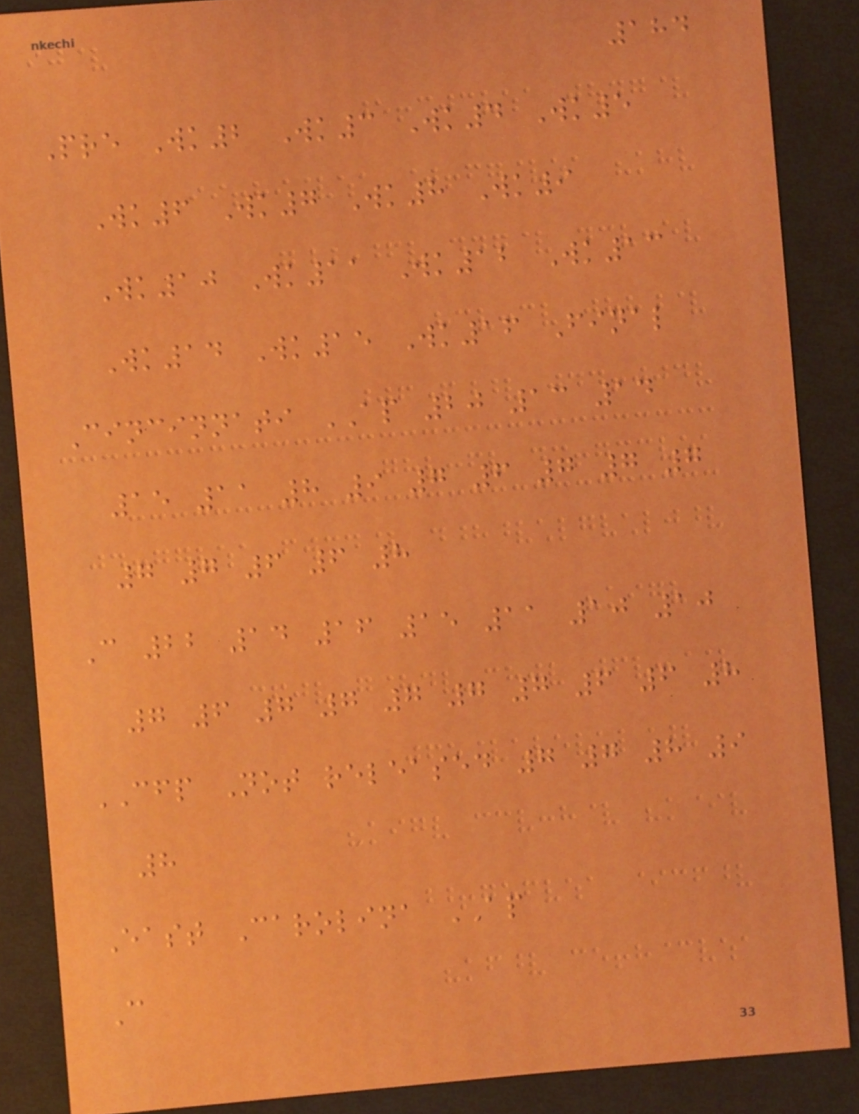184
Pre Wk2 Wk3 Wk4 Wk5
Wk6 Wk7 Wk8 Wk9
Wk10 Wk11 Wk12 Wk13
Wk14 Wk15 Wk16 Final
Cincinnati AP 20 13 14
15 11 8 9 7 6 7 7 7
7 7 6 6 8
C 22 14 16 15 11 10 10
7 6 7 7 7 7 7 6 6 8
CFP Not released 7 7 8 9
8
East Carolina AP
C
